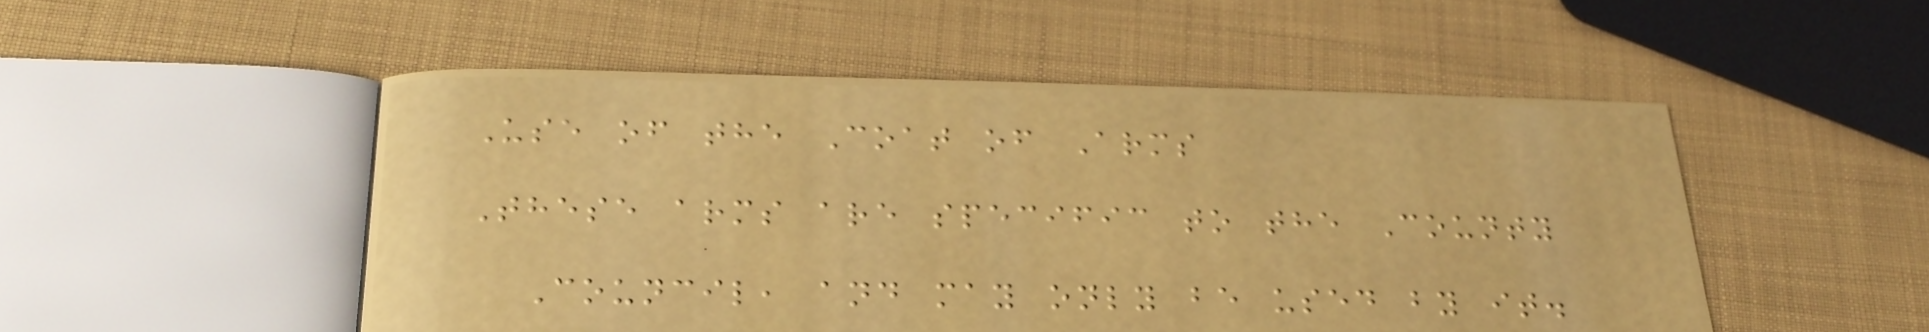Use of the Coat of Arms
These arms are specific to the County
Council, and may only be used by it.
